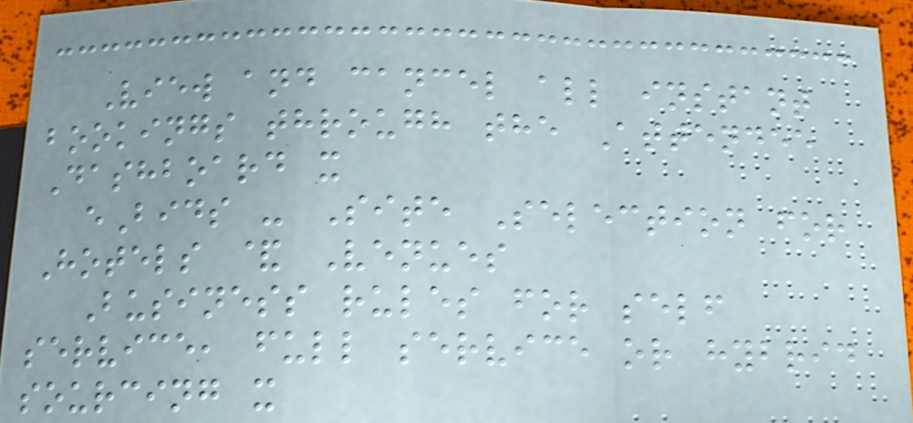View and cancel all instant
bookings through the Attendee
Dashboard x
eBids - Site Selection for
Hotels & Venues
Business rules for self
service, full service or hybrid
sourcing x
